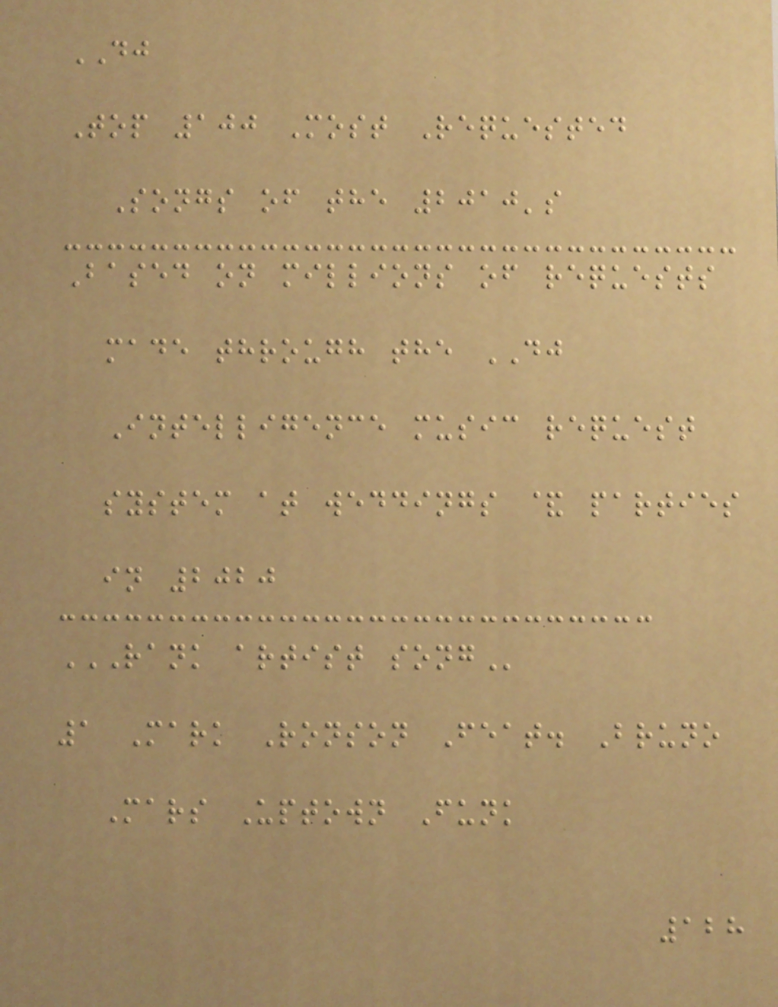DJ
Top 100 Most Requested
Songs of the 2010's
Based on millions of requests
made through the DJ
Intelligence music request
system at weddings & parties
in 2020
RANK ARTIST SONG
1 Mark Ronson Feat. Bruno
Mars Uptown Funk
128
